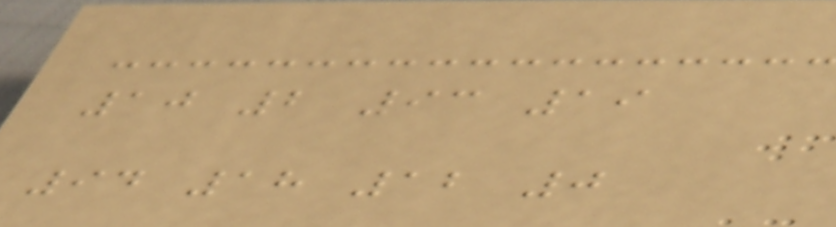10 2 93 19
94 18 12 0
